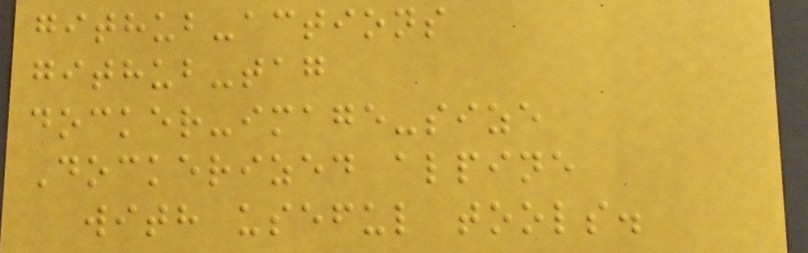github-actions
github-tag
docker-image-size
Dockerized alpine
with useful tools.
